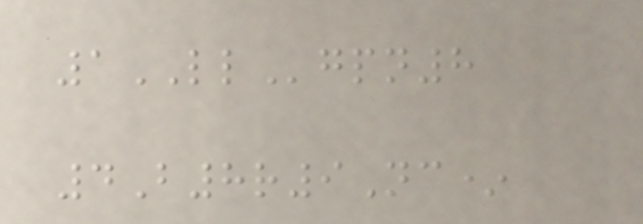1LLgpn8
4B8r9Nc*
